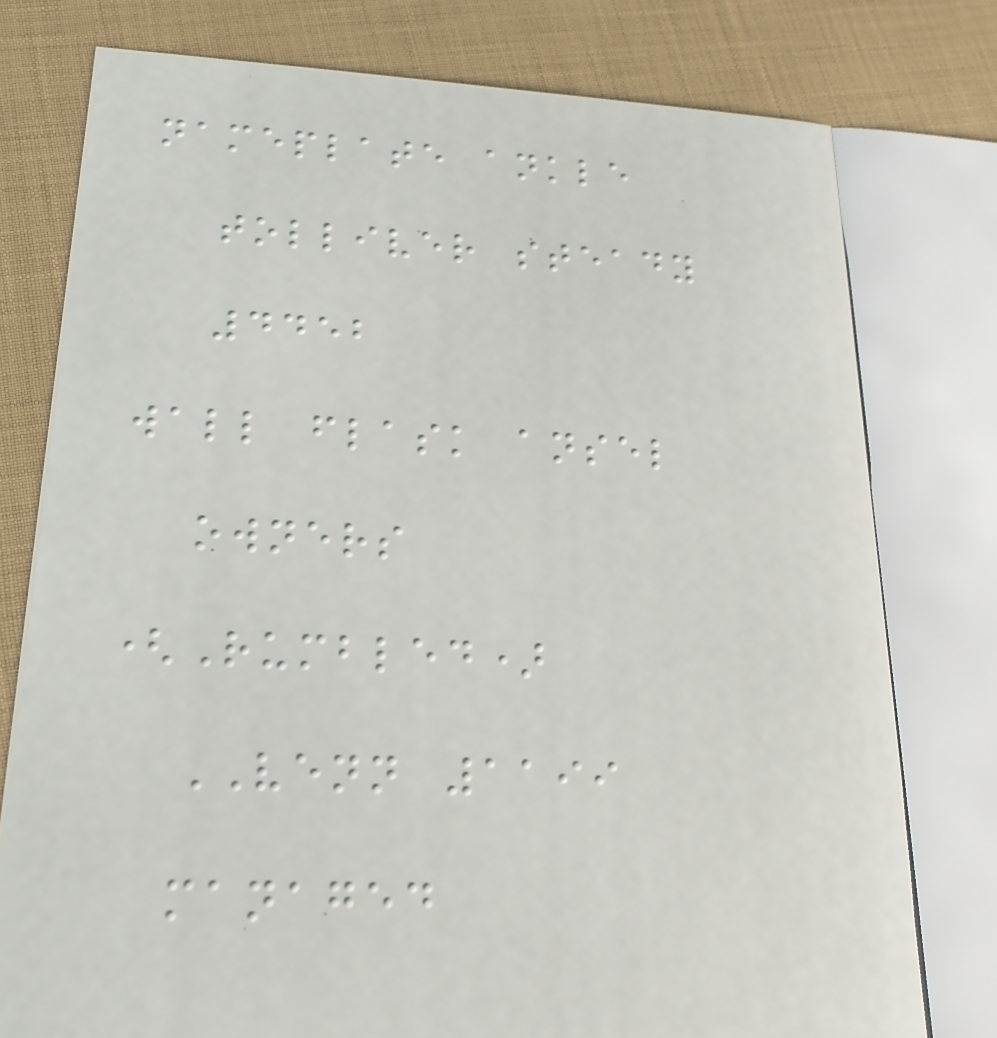nameplate ankle
tolliver steady
4452
wall flask ansel
owners
(Rumbled)
VENN 1199
managed
